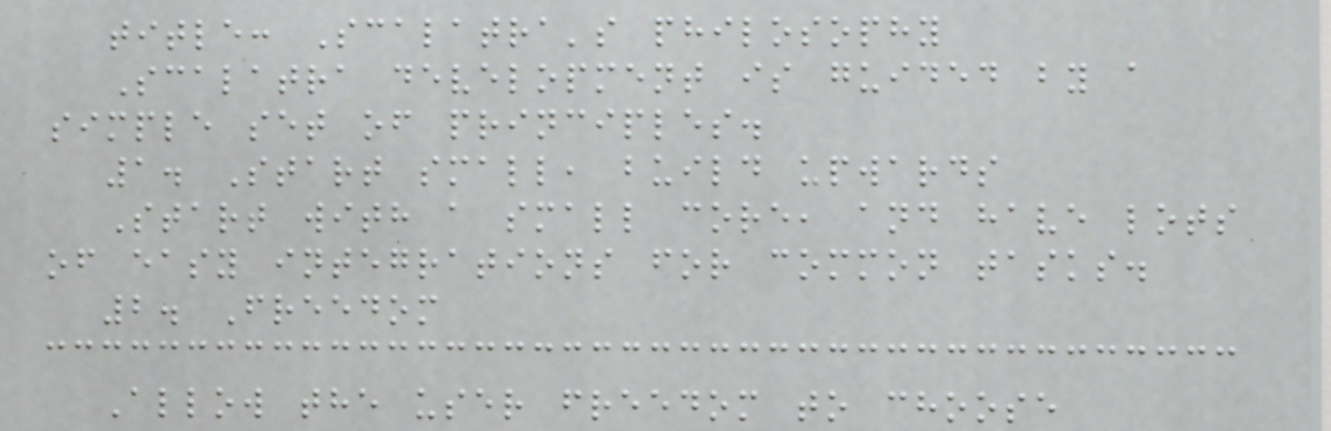title: Scalatra's philosophy
Scalatra development is guided by a
simple set of principles.
1. Start small, build upwards
Start with a small core, and have lots
of easy integrations for common tasks.
2. Freedom
Allow the user freedom to choose
